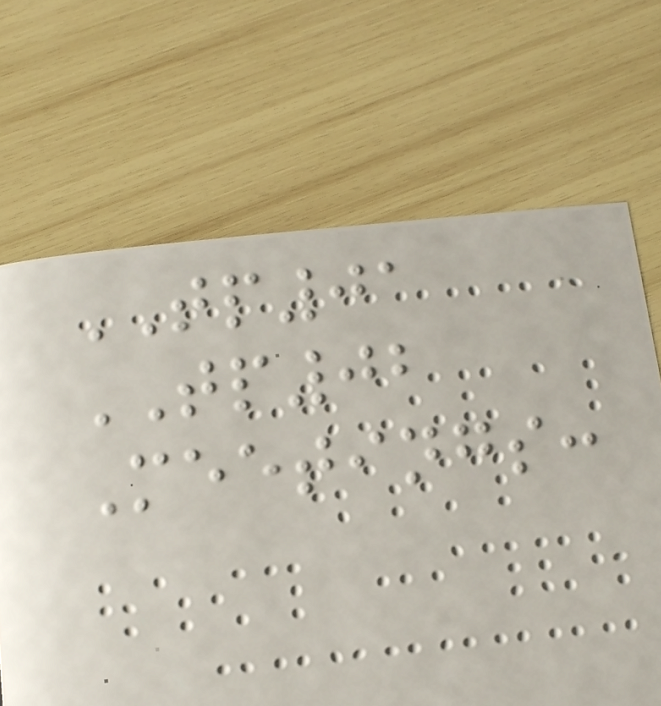TP01
TP02
Meetings:
